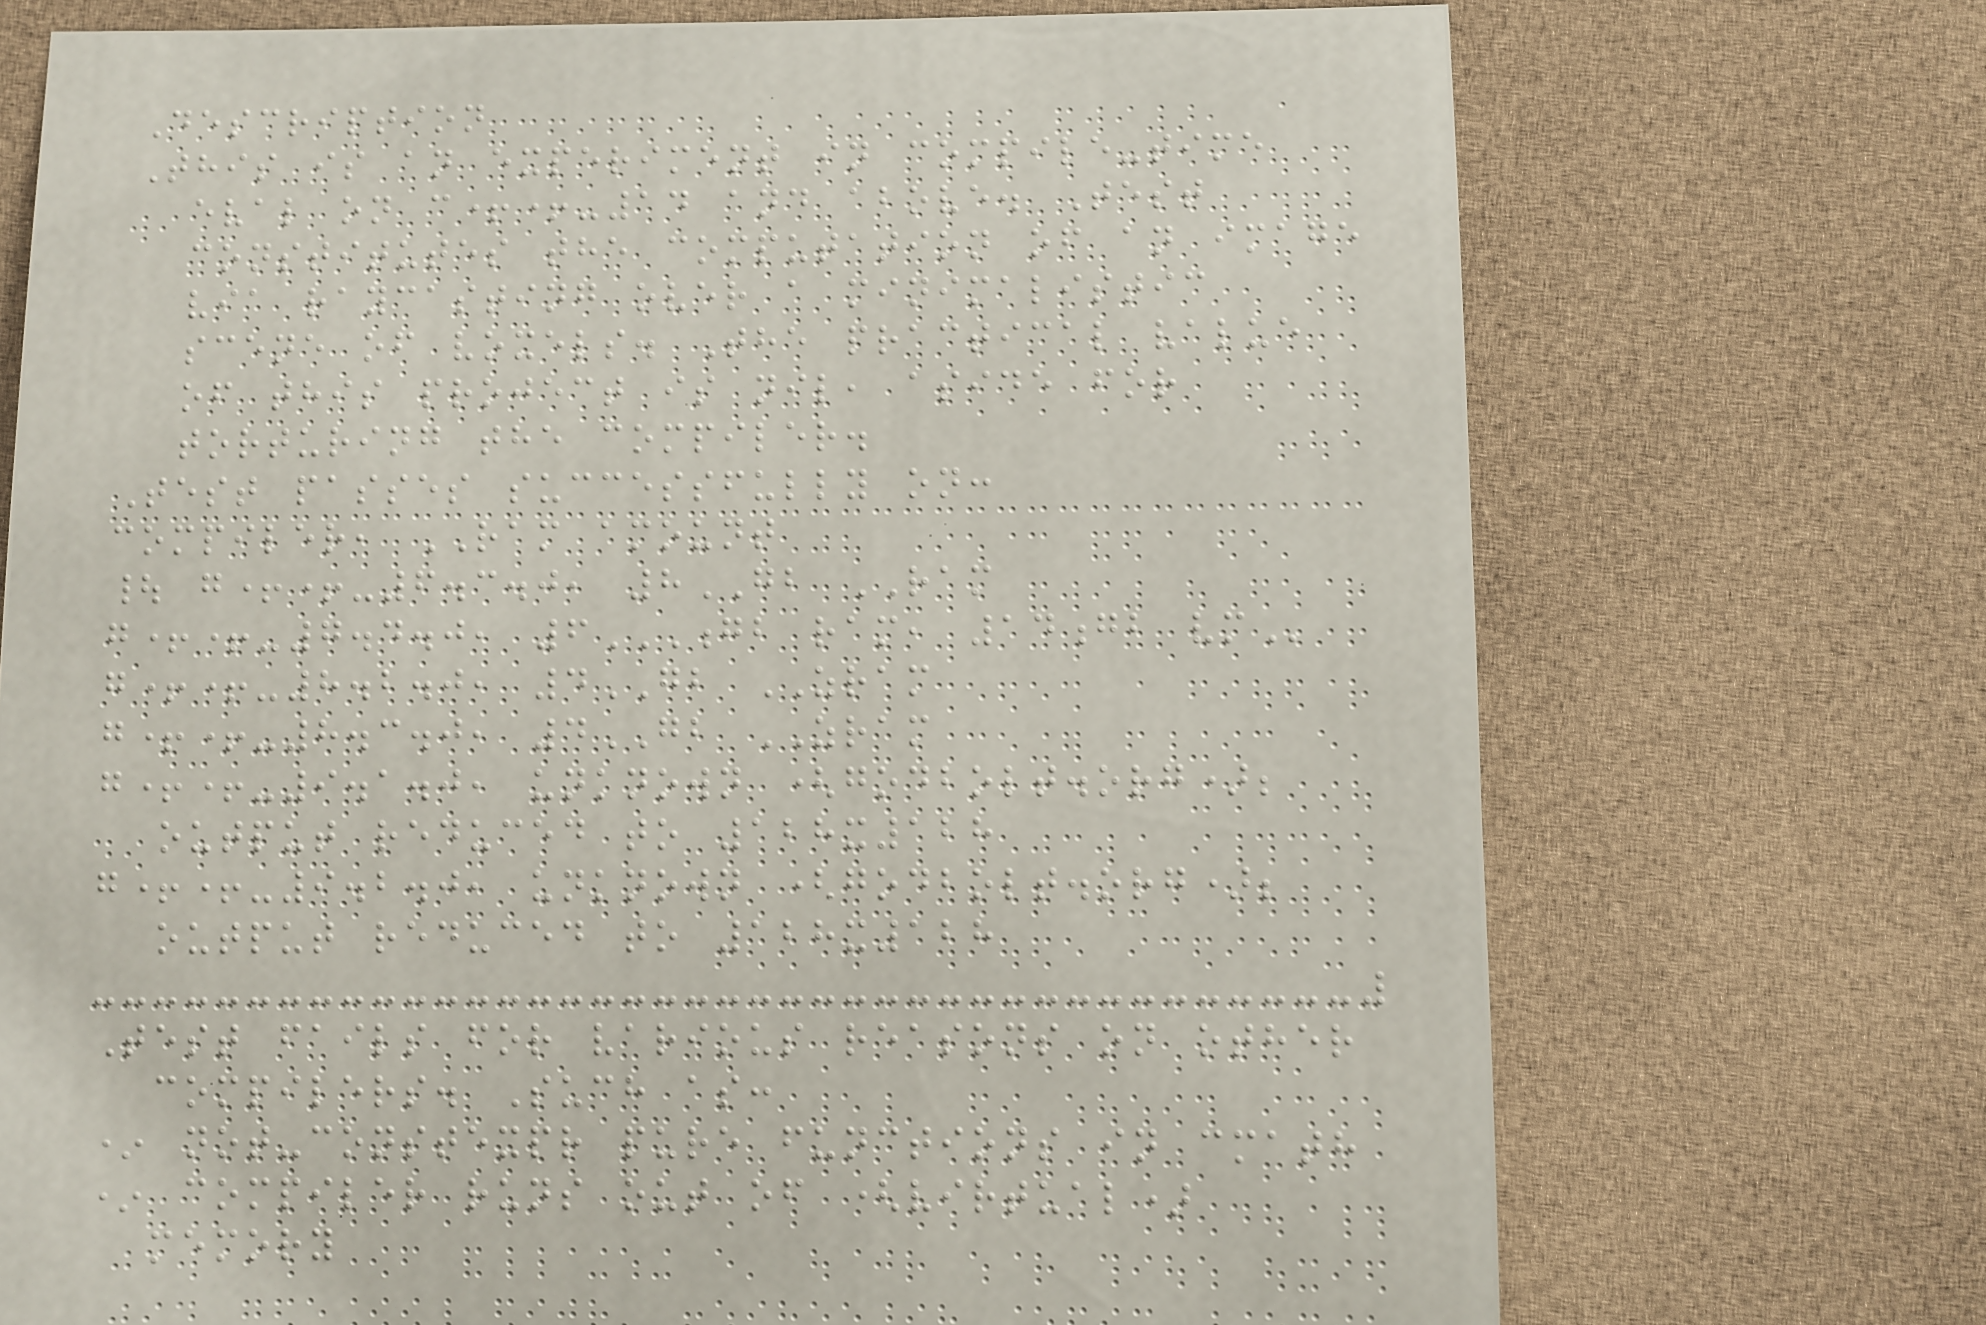Description
This is an experiment in compile-time
eval on c++-14 and above. Test
constitutes the computation of an image
via raycasting over a minimalistic
scene of voxels. The practical value
of this project is nil, aside for
torturing the compiler.
Test passes successfully on:
compiler, RAM amount
| g++-6.3.0, 8GB RAM
g++-7.4.0, 6GB RAM, 14GB VM
g++-8.2.0, 4GB ZRAM
g++-8.3.0, 4GB ZRAM
g++-9.1.0, unknown (godbolt.org);
output reduced to 128x128
g++-9.2.0, unknown (godbolt.org);
output reduced to 128x128
Test fails for various reasons on other
compilers. Such as:
* not-constexpr pure functions in cmath
* compiler runs out of (virtual)
memory
